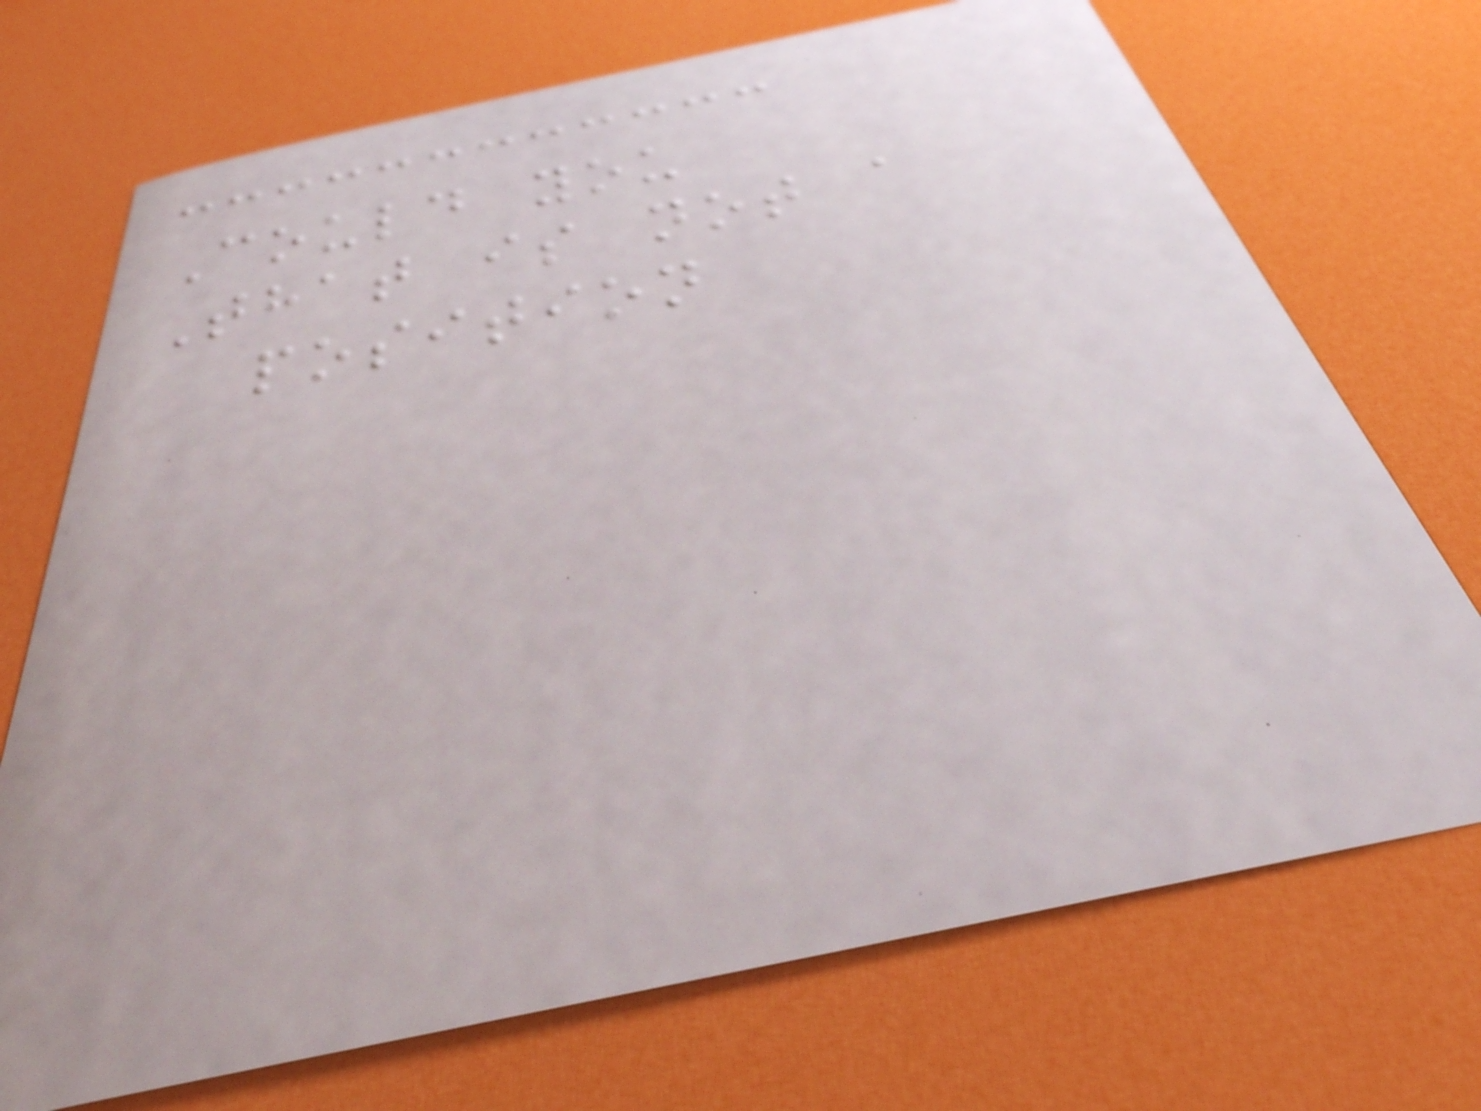Could you
That is not a
position
